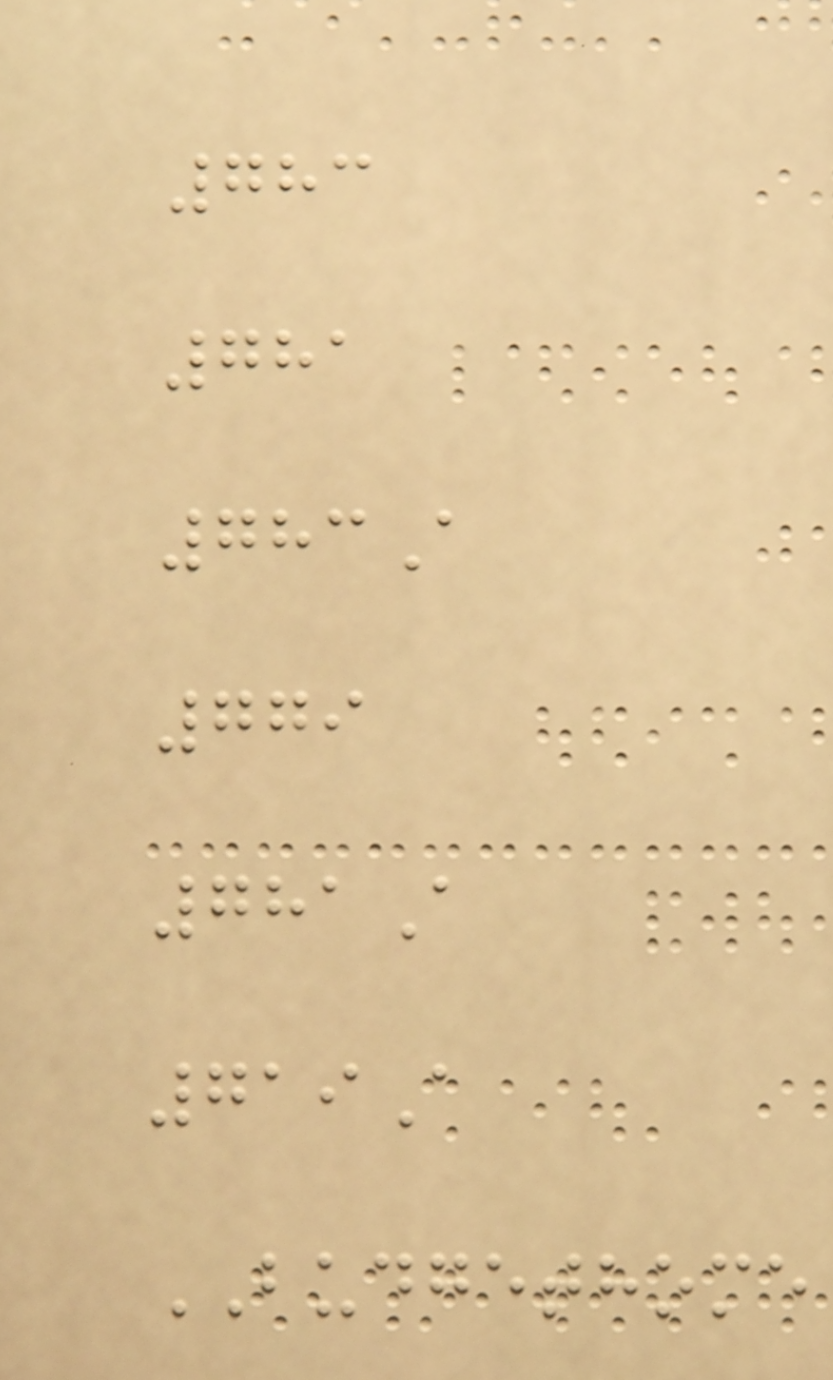783
781
783A
779
781A
719A
BUDGETHOME
